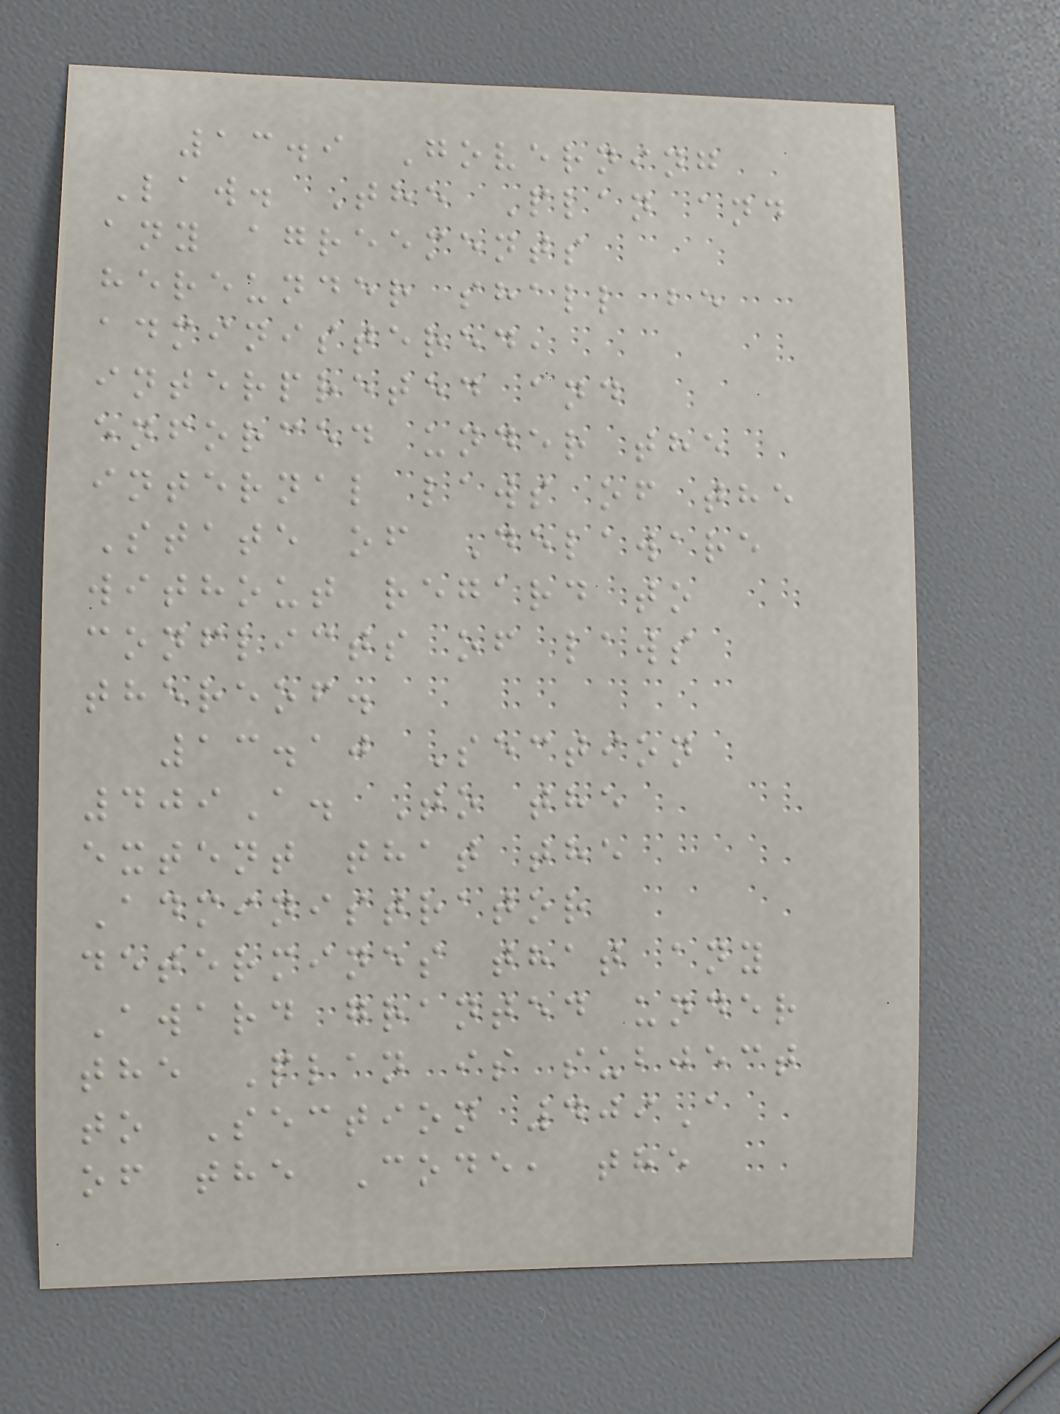13.9 Governing
Law. The Plan and
any agreements
hereunder shall be
administered,
interpreted and
enforced under the
internal laws of the
State of Delaware
without regard to
conflicts of laws
thereof.
13.10 Section
409A. To the
extent that the
Administrator
determines that any
Award granted under
the Plan is subject
to Section 409A
of the Code, the
